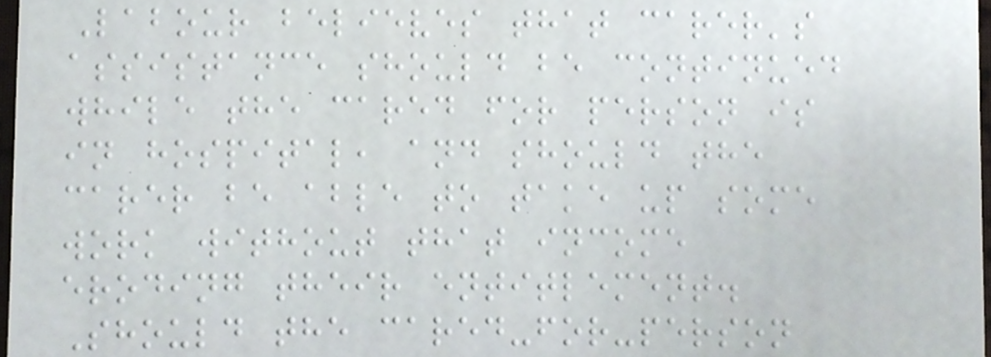Labour believes that carer's
assistance should be continued
while the cared for person is
in hospital, and should the
carer be able to take up some
work without that income
eroding their entitlement.
Should the cared-for-person
